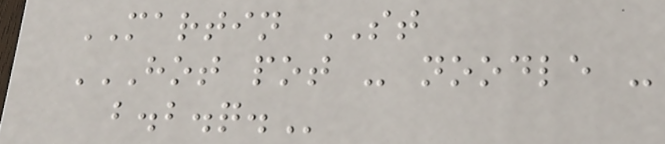MARTIN ST
HOT POT - NOODLE -
B.B.Q.
